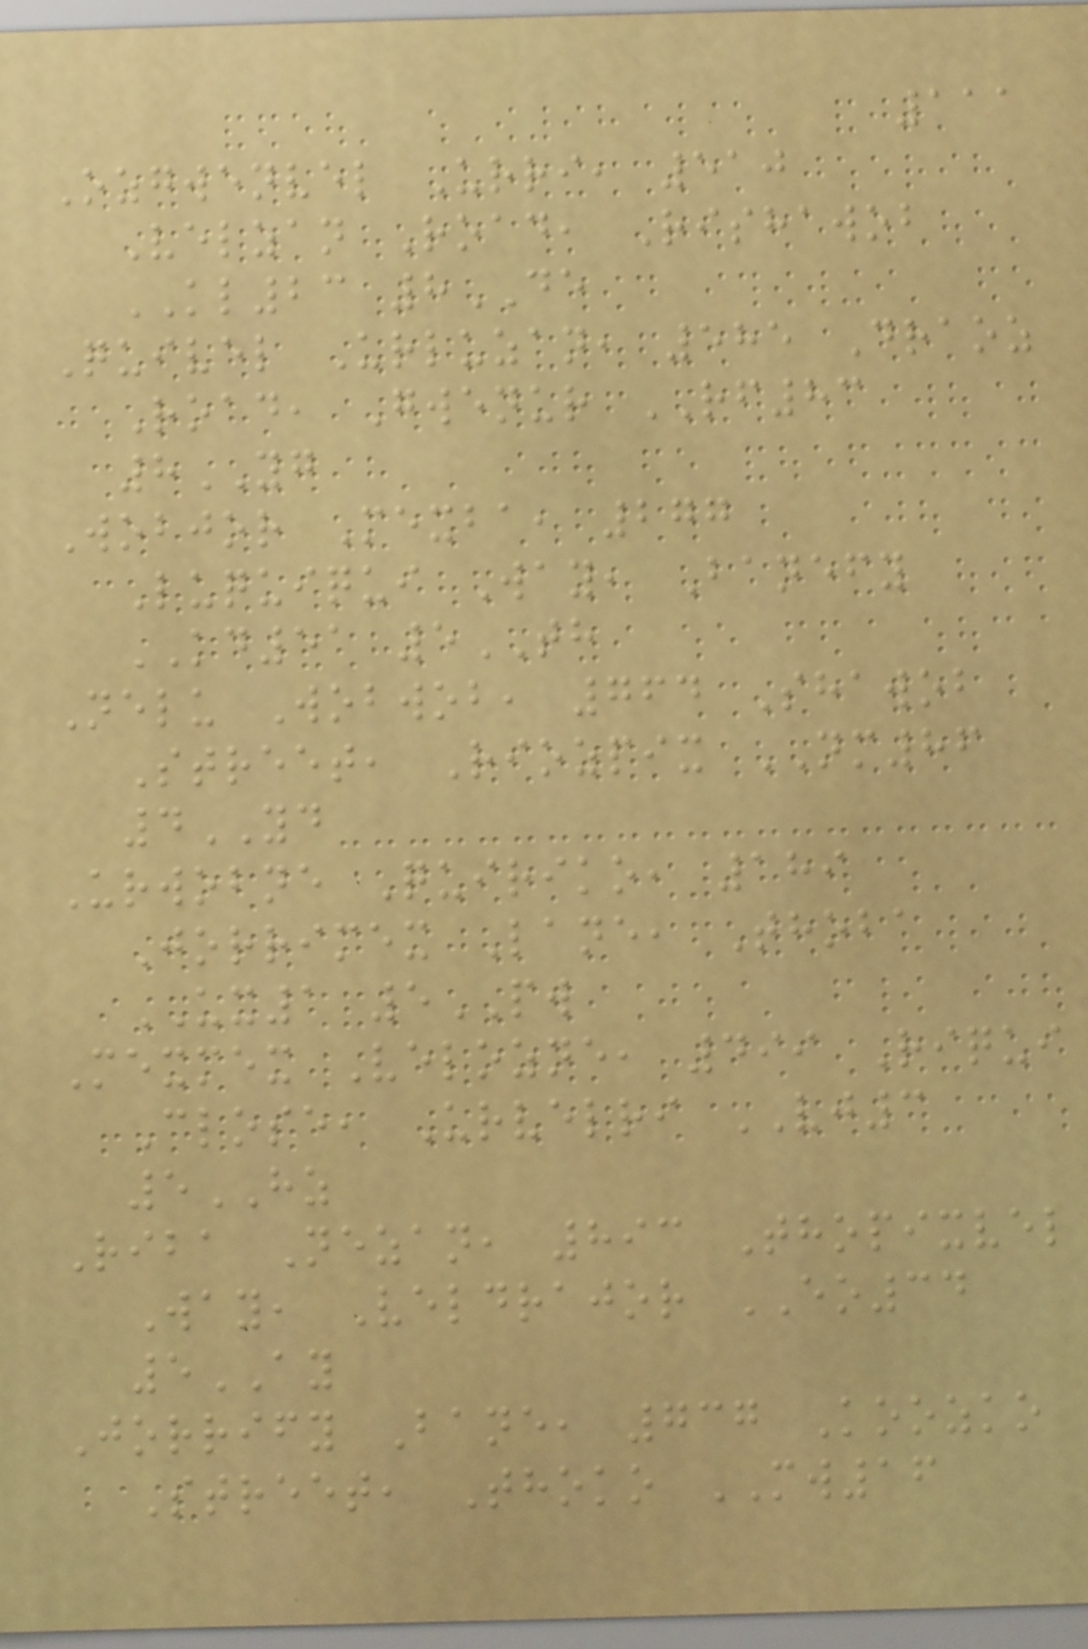111
Ozgwenvel Urri, 510
Velzan Road, Rishawob
KL23 8DE
Quivel Urluzan, 585 Draoz
Road, Gwenur RF83
8YG
Wobjor Mexba, 277
Luquiqui Way, Banefy
KD51 5TH
Nelu Wobwob, 764 Shawob
Street, Riozpix NM86
4YD
Urwobne Quiriko, 189
Jorrimex Lane, Thoba
UX1 5PW
Mexmex Velozne, 499 Riqui
Close, Urvelri VJ3
5HZ
Riba Nezan, 893 Thopixvel
Way, Veldrajor EO34
5AY
Jorrify Bane, 737 Koozko
Street, Thoko MW16
